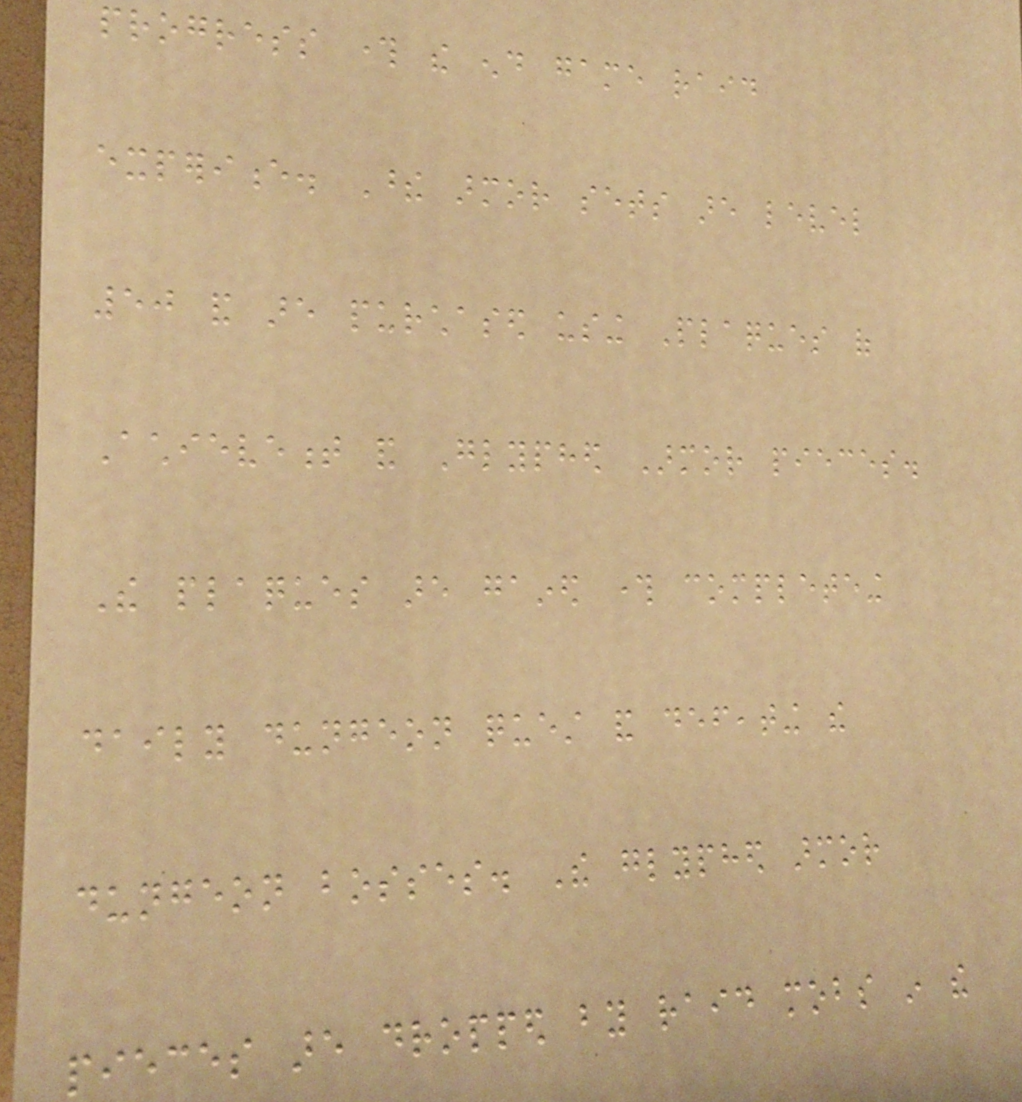progress through the end game raid
experience. These armor sets are level
50 and are purchased using Plaques of
Achievement and Glyphed Armor pieces.
The plaques are gained through completeing
daily dungeon quest and defeating the
dungeon bosses. The glyphed armor
pieces are dropped by raid mobs in the
